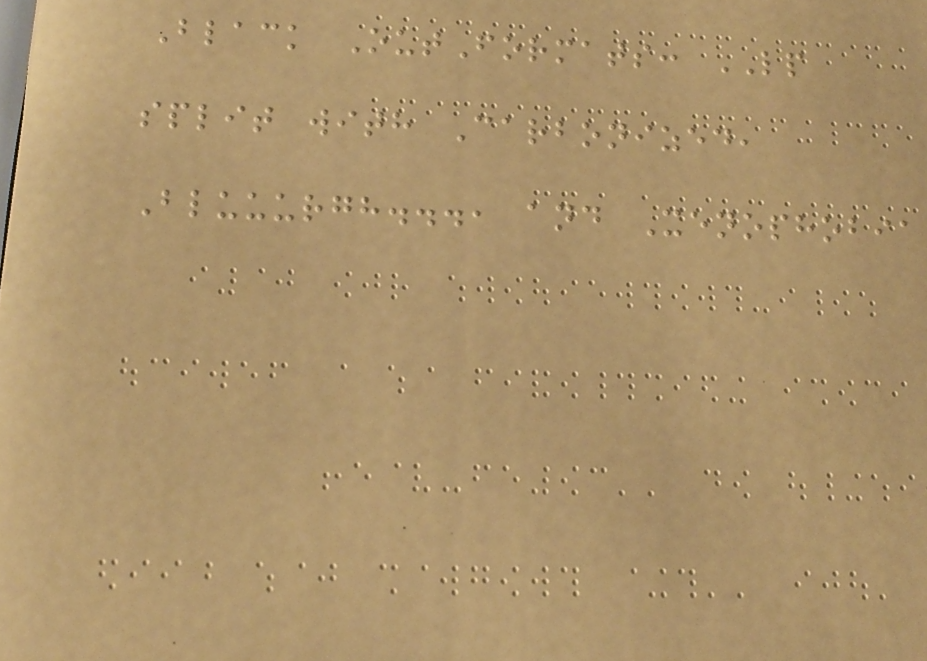Black OutFormats: LP
split with Carbonized,
Bluuurgh..., and Xenophobia
